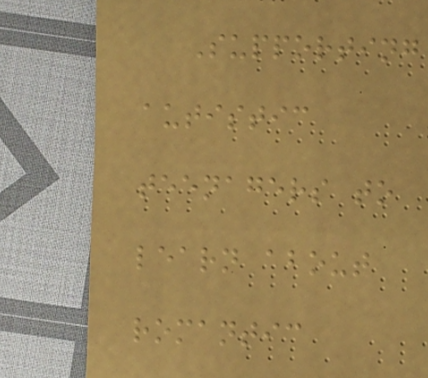Supporting
autistic
teenagers to
learn about
romantic
